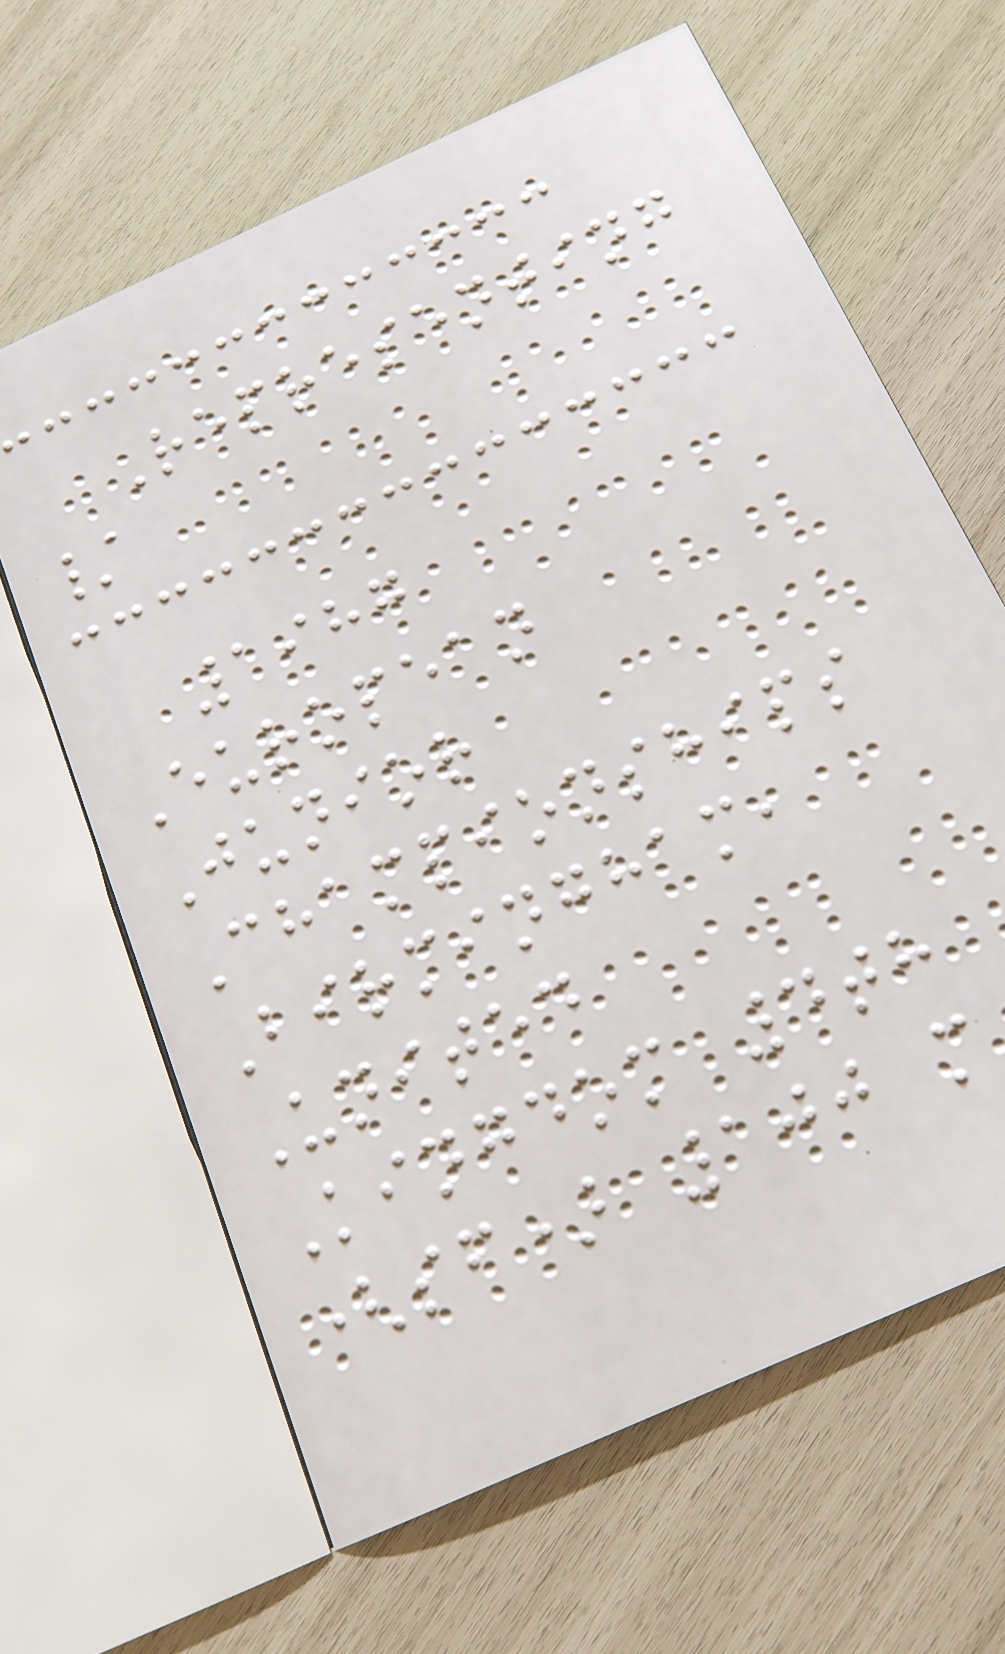Representing
/
1987
European
Junior
Championships
Birmingham,
United
Kingdom 4th
(sf) 100 m
